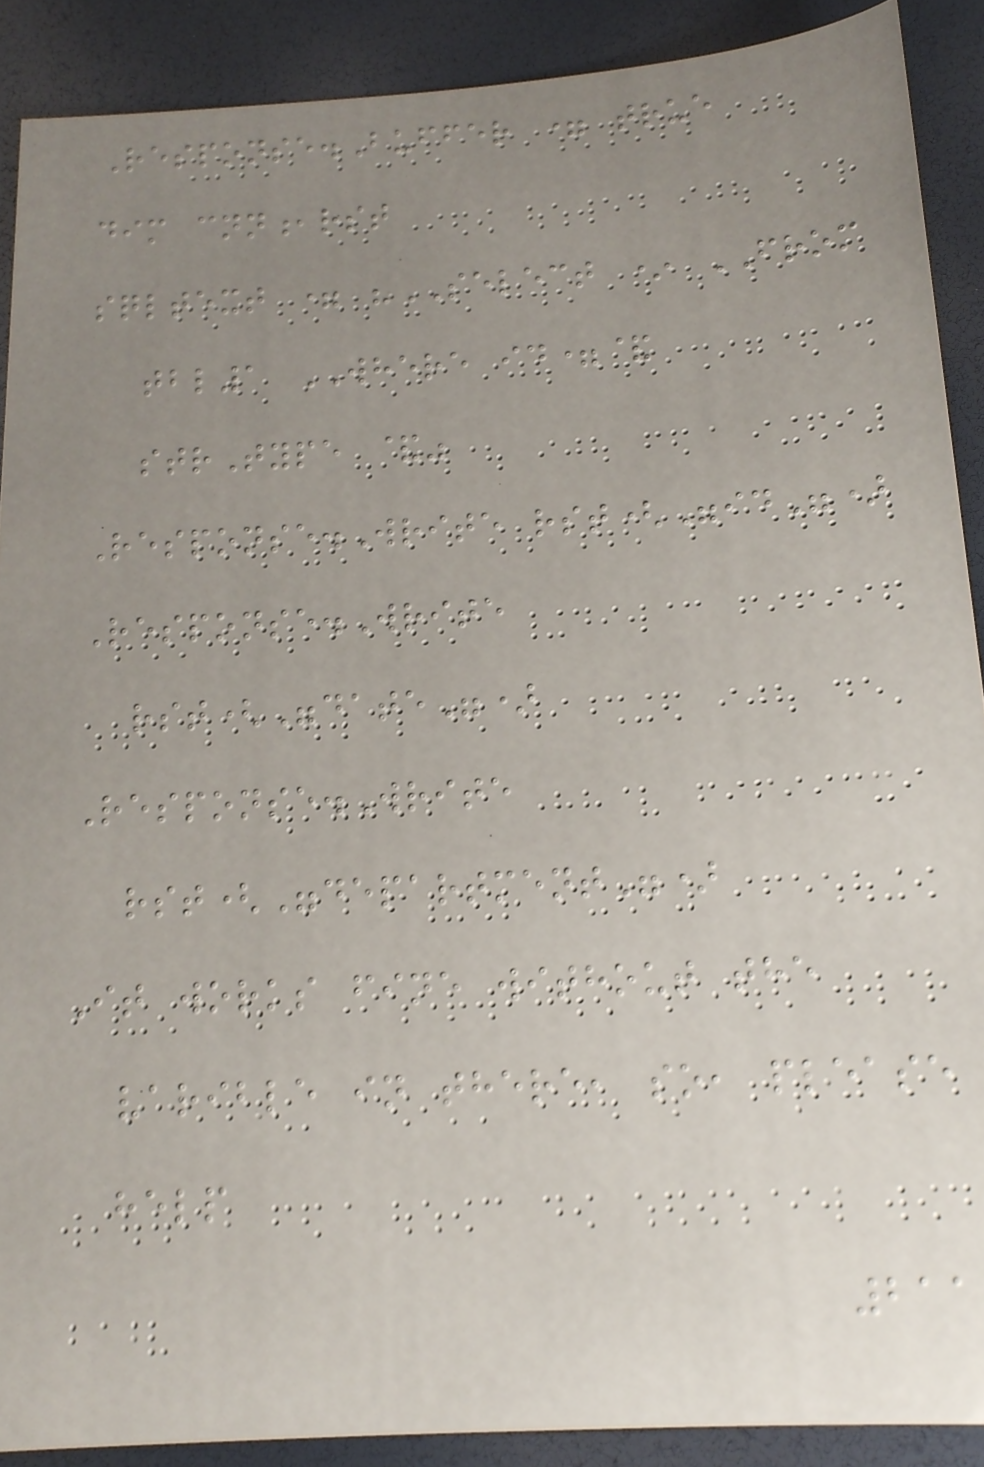Response.Buffer = true
dim cnn,rst
sqltext = "SELECT * FROM
tbl1 WHERE id=&
strType &"
Response.Write rst("id")
Response.Write
rst("date")
Response.Write
rst("department")
It works fine without the
varible in there, so, please
help
211
